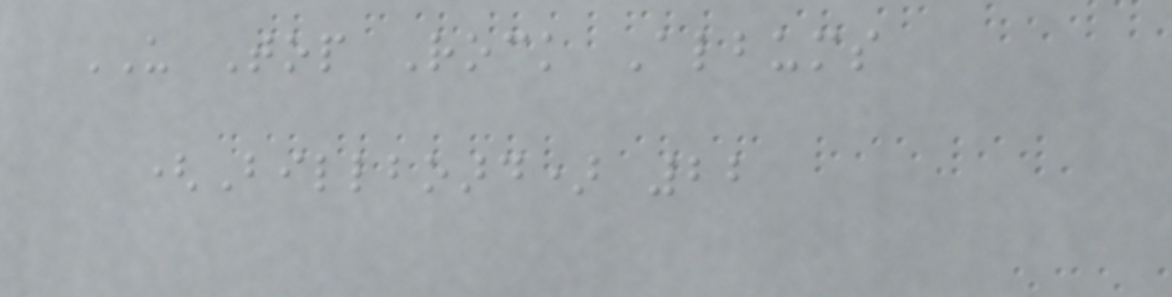US Top Rock Albums
(Billboard) 22
